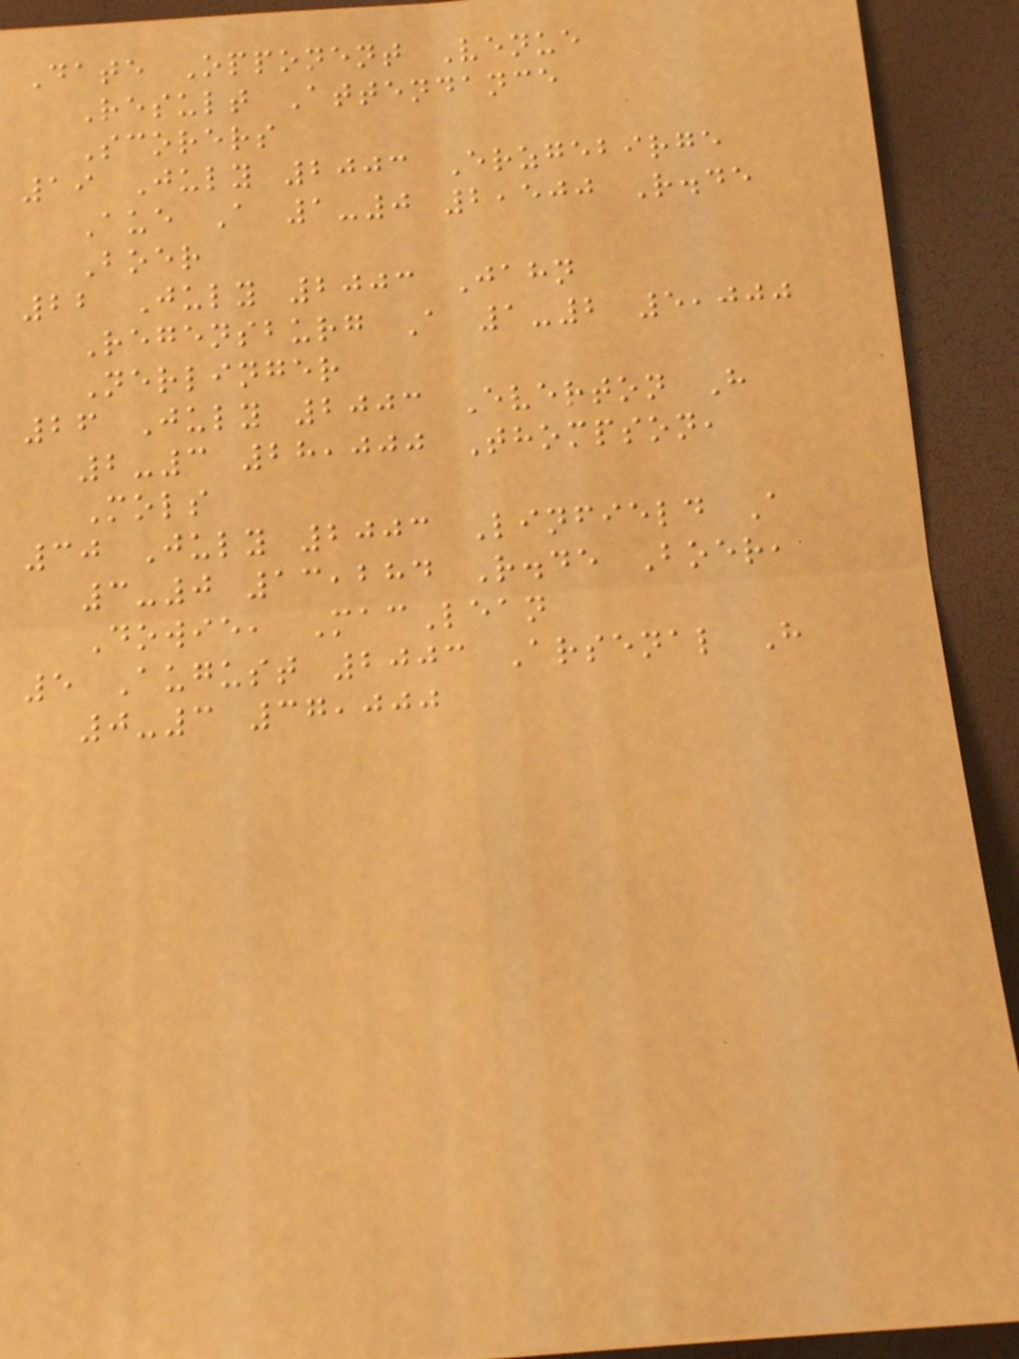Date Opponent Venue
Result Attendance
Scorers
19 July 2003 Erzgebirge
Aue A 1-0 2,500 R.de
Boer
22 July 2003 Jahn
Regensburg A 1-2 5,000
Nerlinger
26 July 2003 Everton H
2-3 28,000 Thompson,
Mols
30 July 2003 Linfield A
3-0 13,284 R.de Boer,
Dowie, MacLean
5 August 2003 Arsenal H
0-3 37,000
